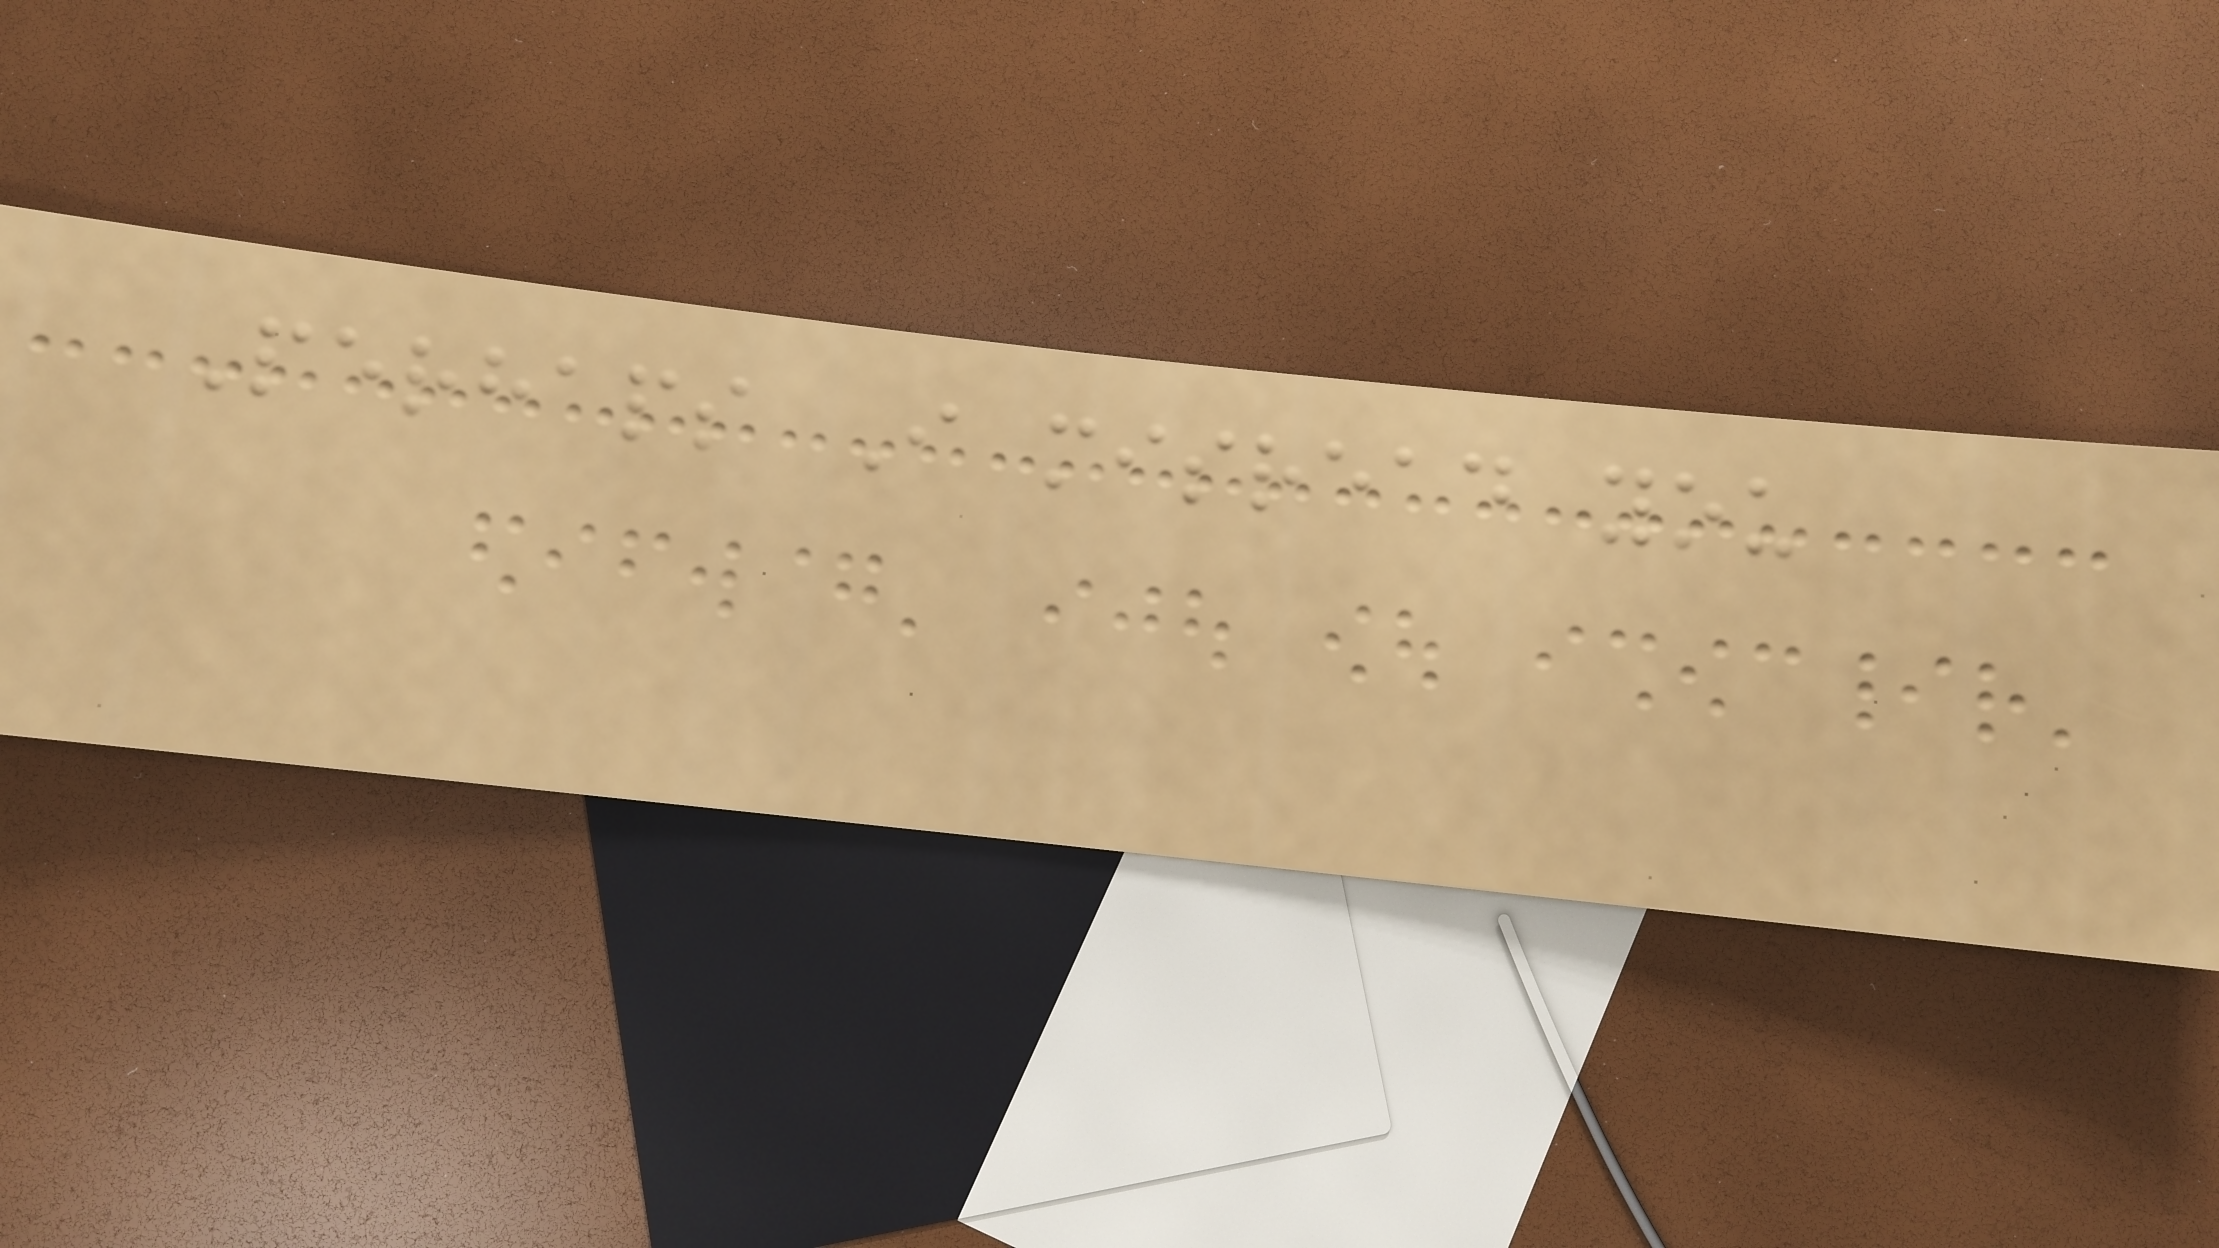Perhaps I misread you
